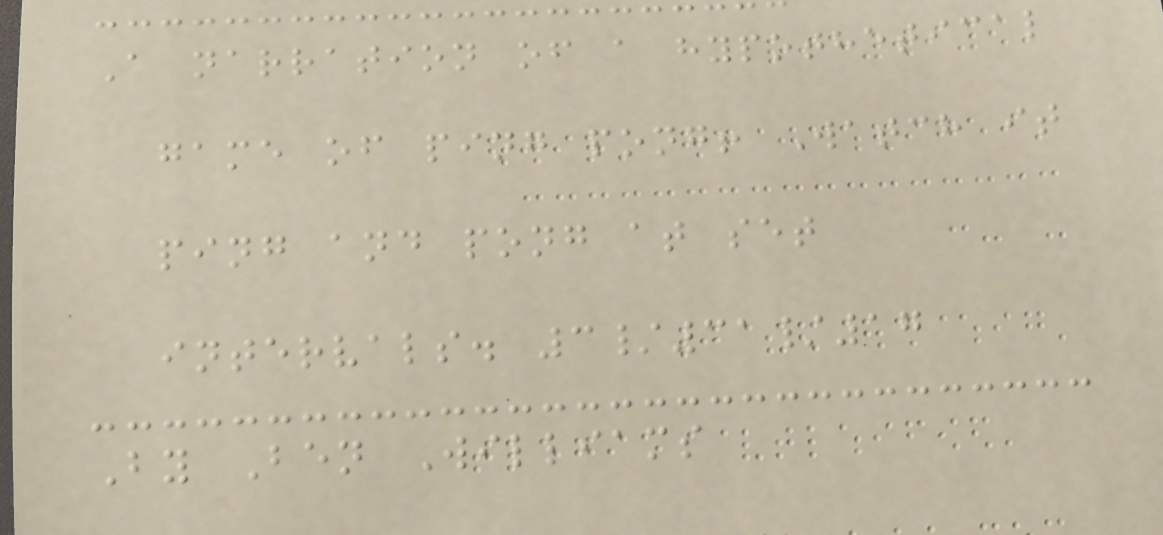A narration of a hypothetical
game of ping pong! Watch it
ping and pong at set
intervals. 3/31/17
By Ben Williams
